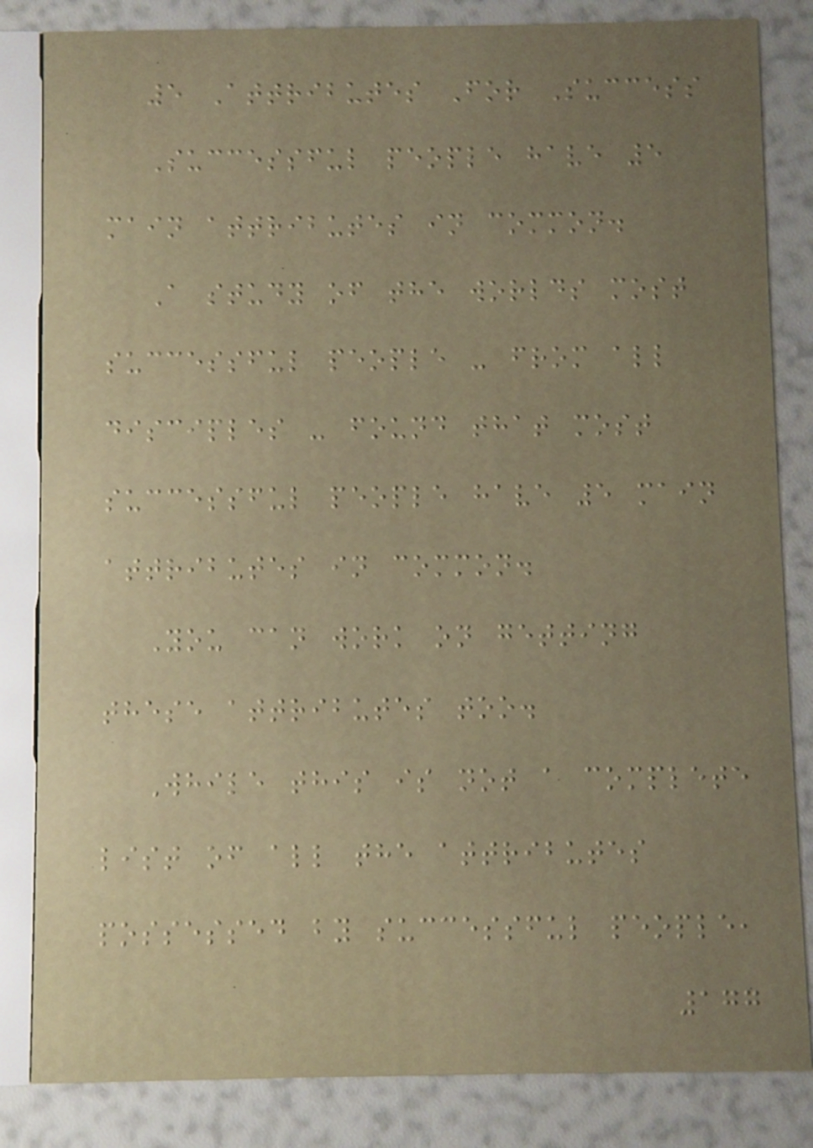5 Attributes For Success
Successful people have 5
main attributes in common.
A study of the worlds most
successful people - from all
disciples - found that most
successful people have 5 main
attributes in common.
You can work on getting
these attributes too.
While this is not a complete
list of all the attributes
possessed by successful people,
177
